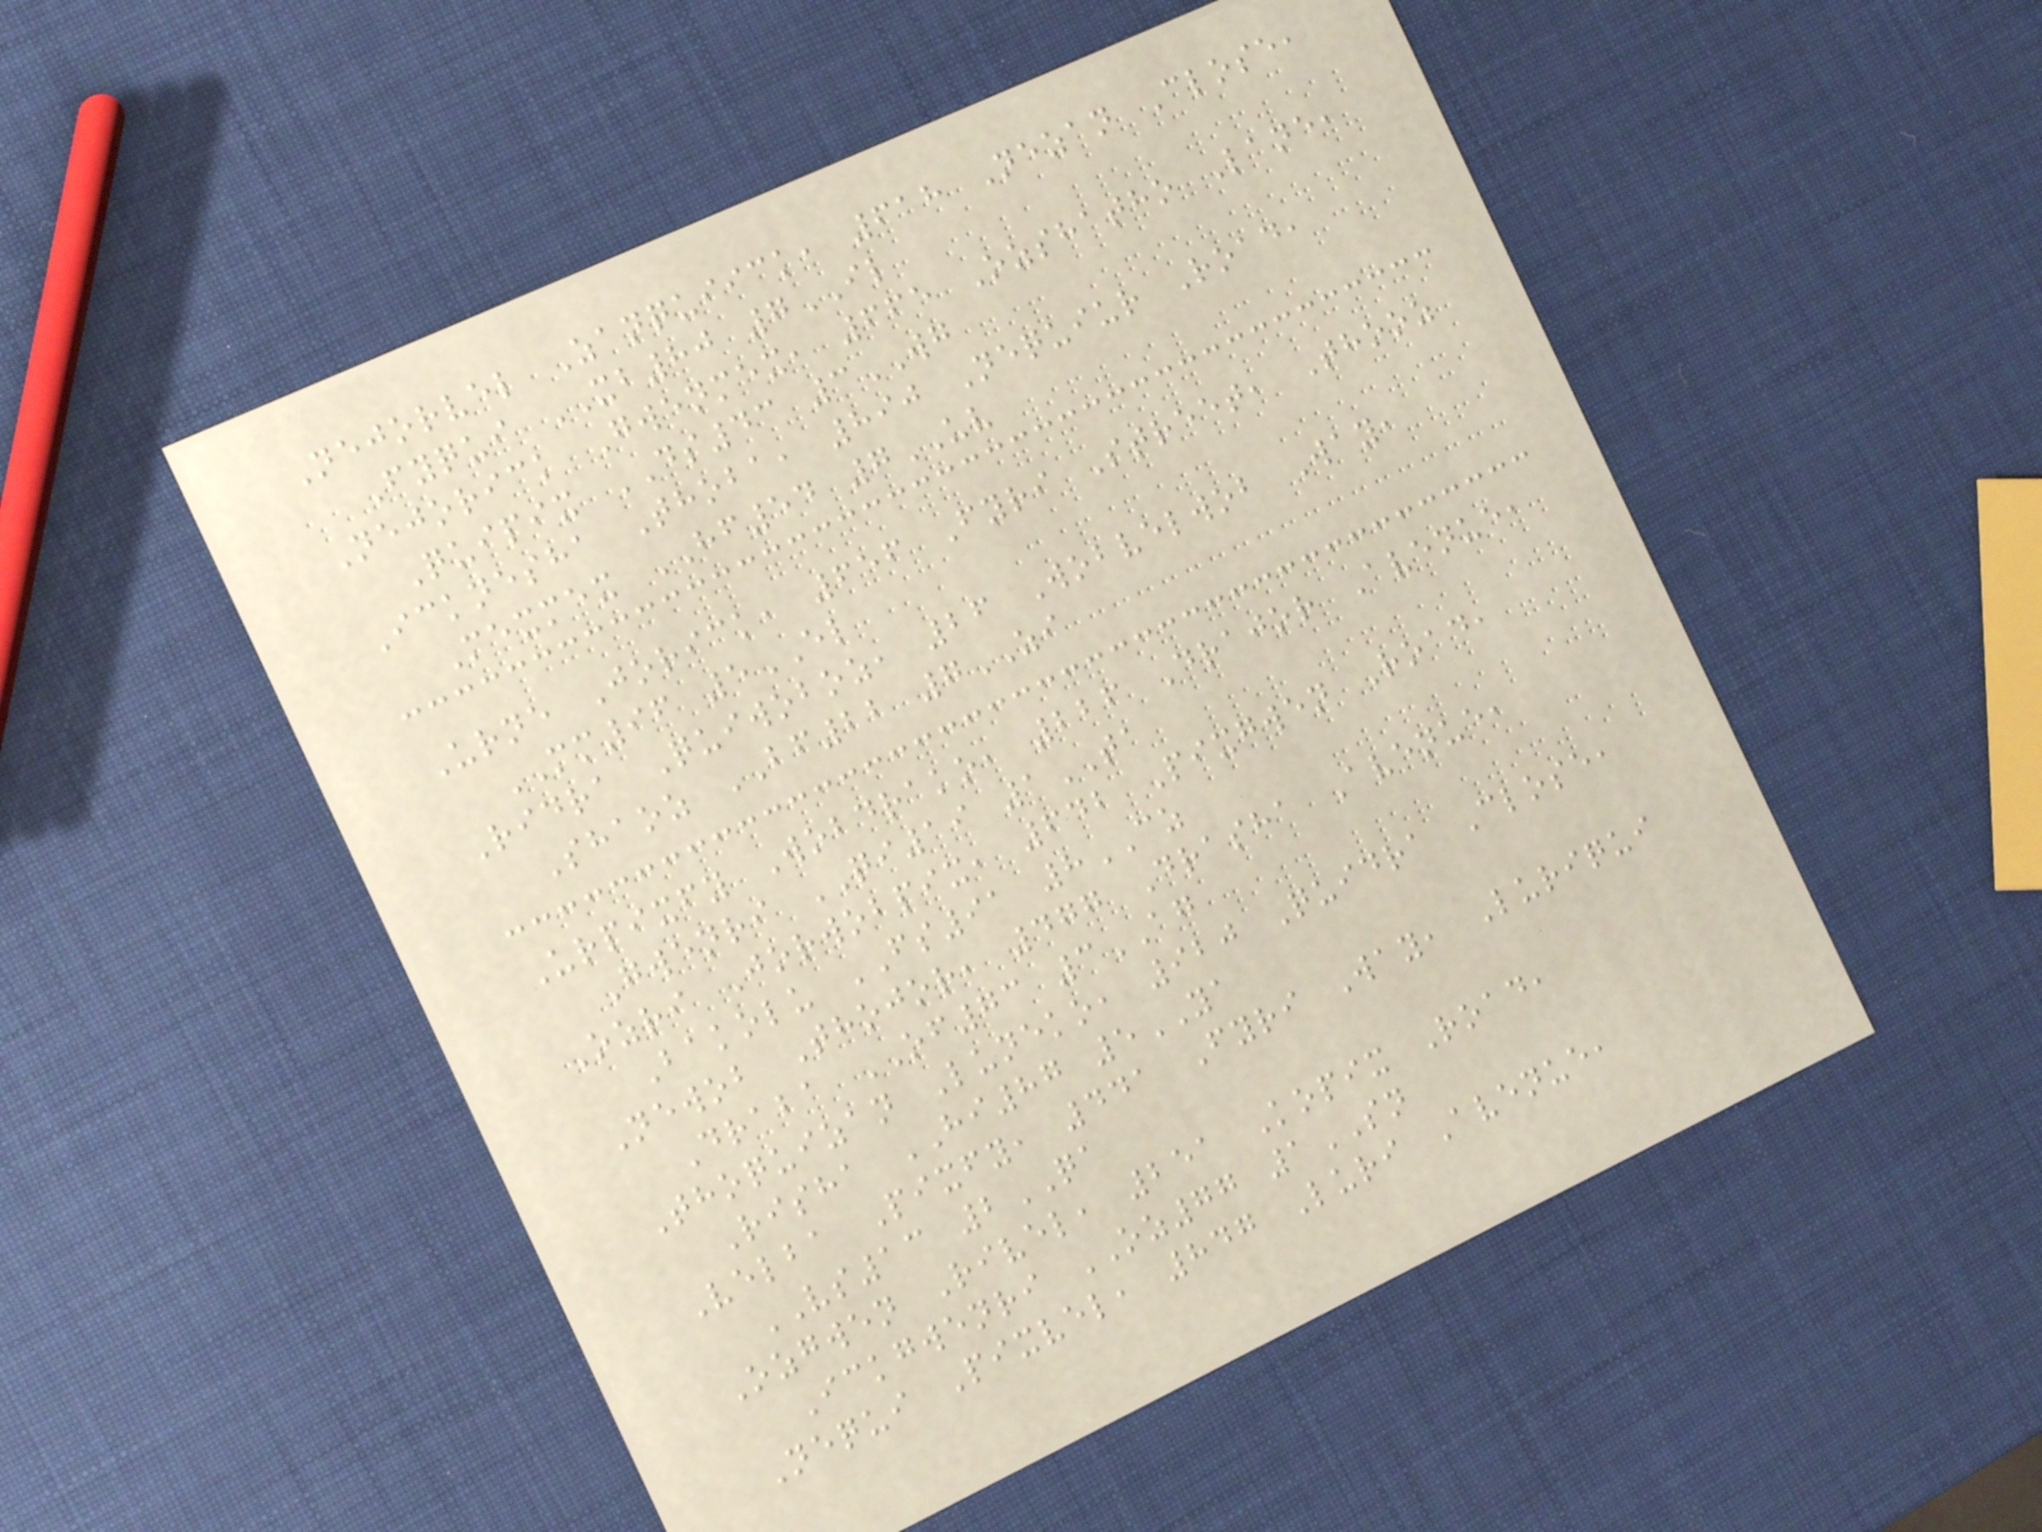Nejorvel Zanquiick, 618 Nezan Close,
Fyqui XB80 7IL
Nejorick Gwenmex, 665 Ozshatho Lane,
Quipix DS43 3WG
Icknesha Thoba, 890 Nequiur Road,
Mexmex HF54 7UV
Urne Jorick, 656 Fyri Street, Thooz
MM96 5EL
Ridra Quiwoboz, 26 Wobvelwob Way,
Shaoz BF22 7ZI
Urpixfy Wobdrako, 226 Drajor Avenue,
Gwenri QI19 1TA
Ozri Jorwobpix, 642 Pixgwen Road,
Bakolu FS91 8CZ
Newob Thojor, 477 Drasha Avenue,
Draba OF73 3AG
Thoquizan Luneko, 920 Quidra Close,
Risha HI87 5YA
Velba Pixfy, 441 Fyri Way, Luriqui
VS13 2QA
Ozgwen Rivel, 251 Kopix Road,
Ickgwenri OZ77 1SN
Nequi Pixvel, 847 Luri Avenue,
